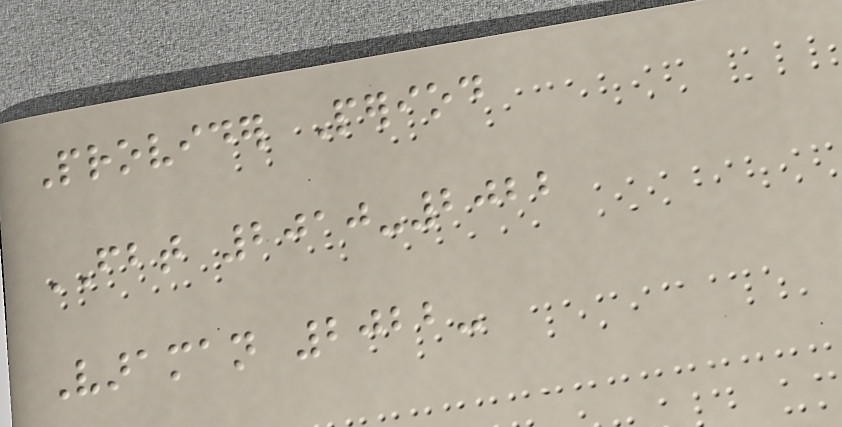Provider Period
FBT 2010-2022
Varaman 2022-
